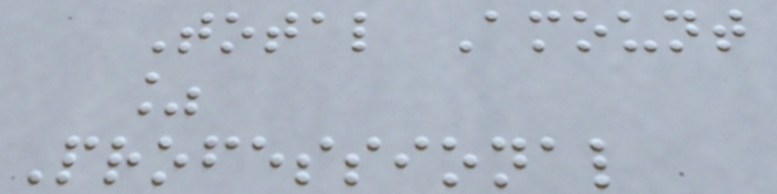Total Amount
%
Professional
